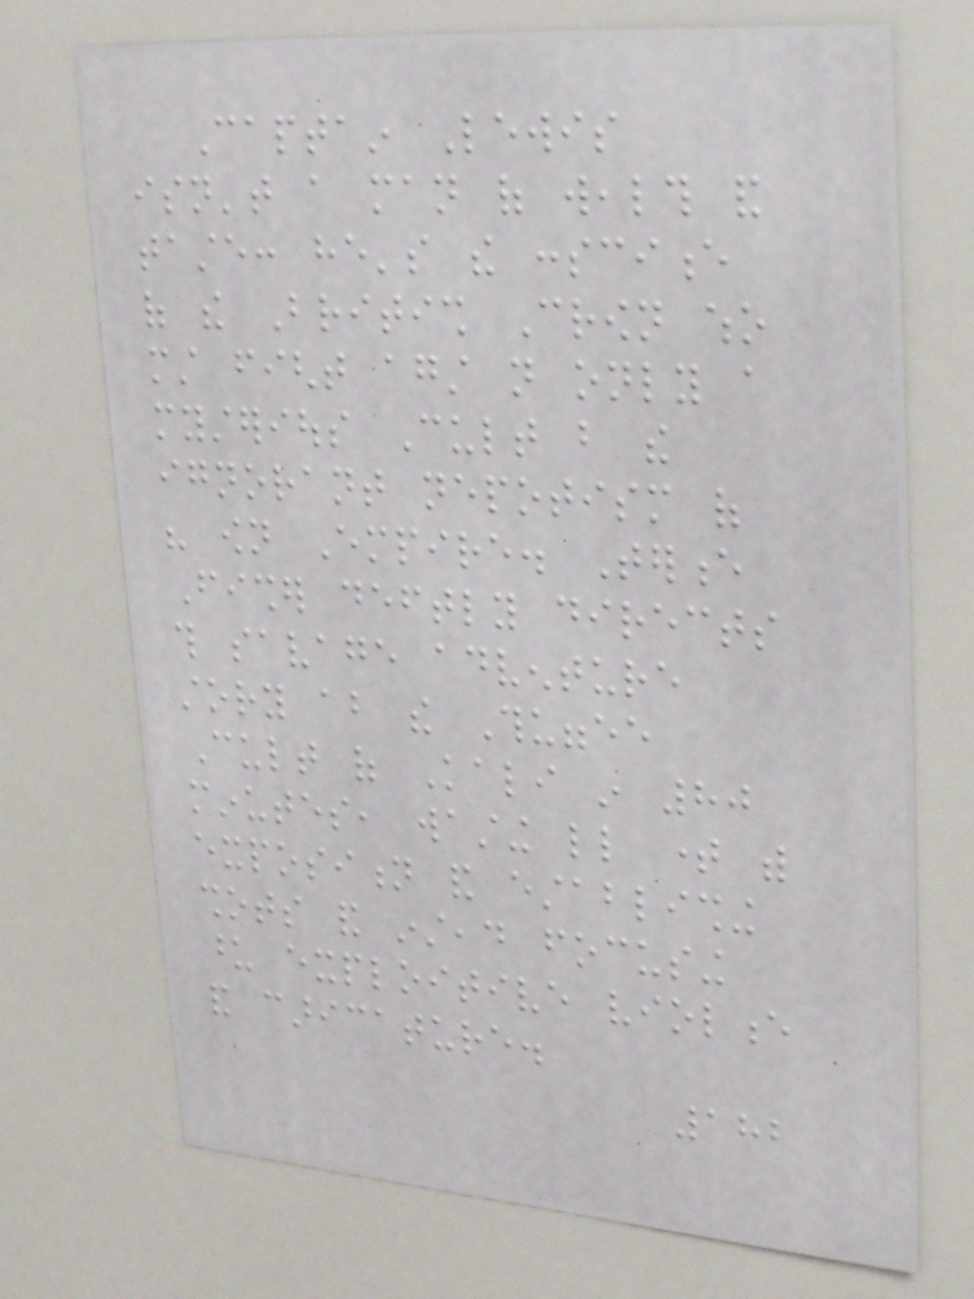Captain Lewis
isn't a man of wealth and
taste: he's the conscience
of the British Crown who
must fight against not only a
mysterious Cult but the
ignorant nepotism of
his own Empire. Terence
Fisher deftly directs
this savage adventure
story about the Thuggee
Cult of Kali in 80
minutes, wasting little time with
exposition and establishing
shots and instead focusing
upon exploitive violence
and caricature.
182
